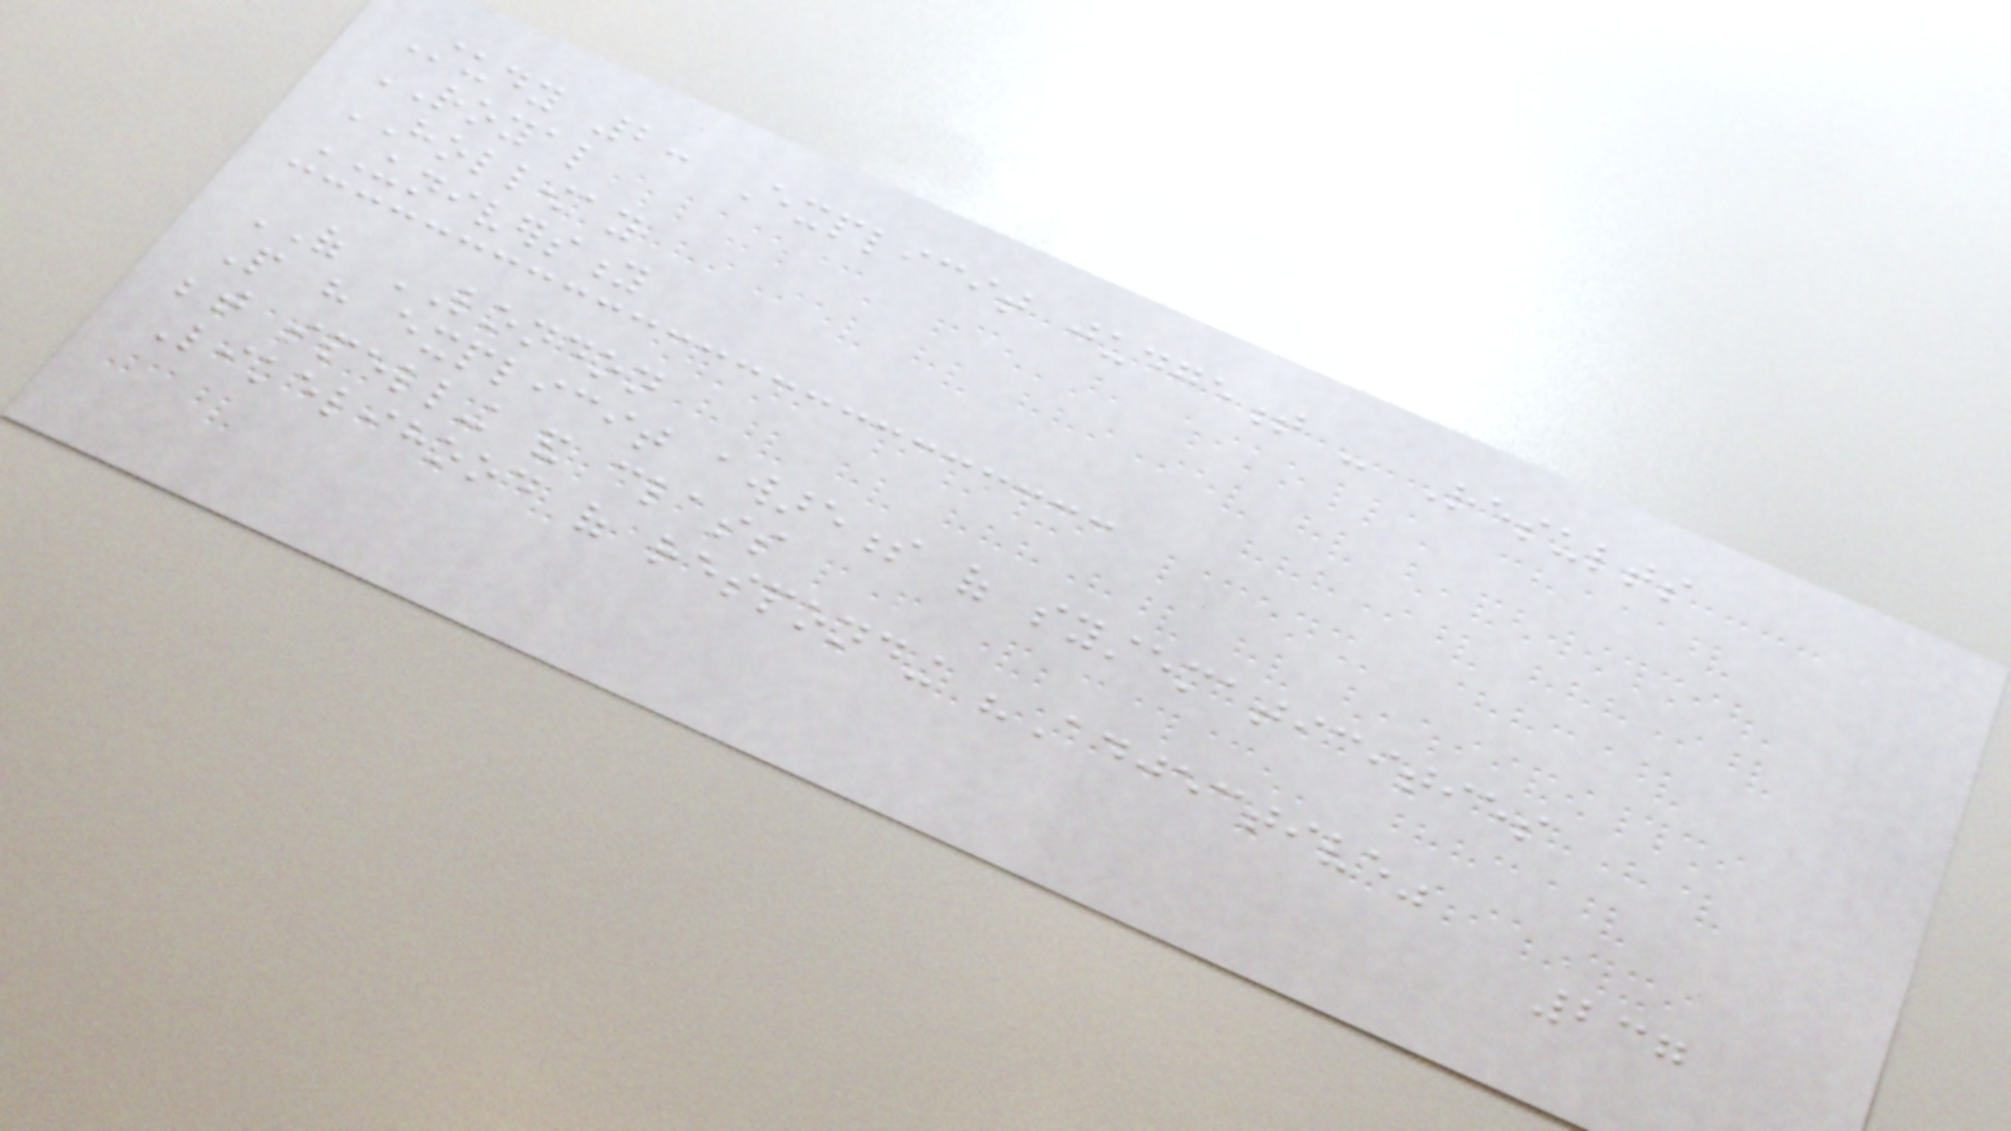Study 2: Explicit judgement - Results
ROYAL
HOLLOWAY
UNIVERSITY
OF LONDON
People have explicit awareness of systematicities
between spelling and class
Likelihood of responding "Adjective"
237
